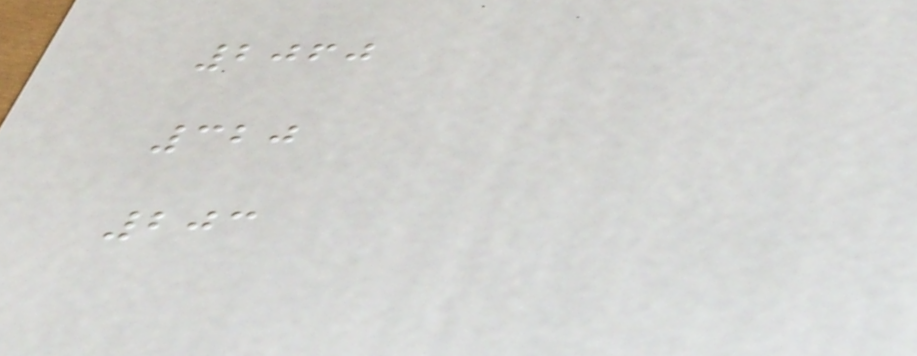2060
320
203
